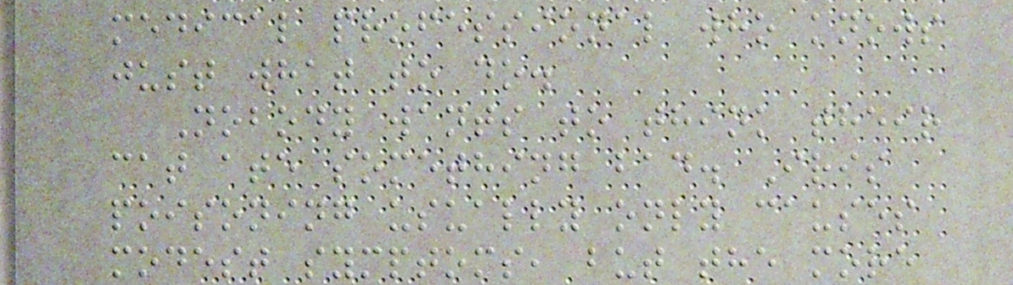medical professional who knows
just what to do.
Nobody wants to think their
cat ate something bad. Iris
poisoning usually only causes
modest symptoms, but the more
